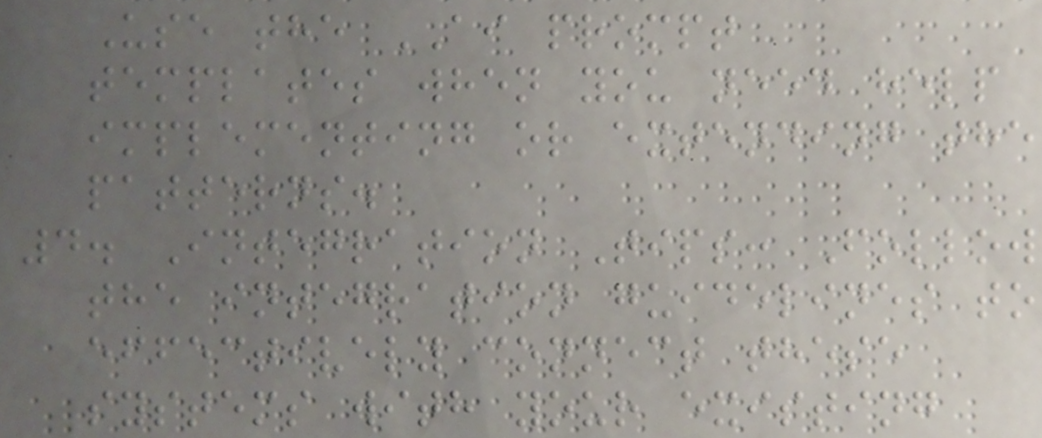Use the AI prompt
templates when you need help
implementing or extending the
patterns.
4. Integration Tips: Follow
the integration guidelines to
effectively connect these
systems with your existing
